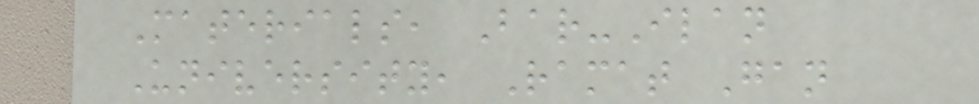Materials, Bar-Ilan
University, Ramat Gan
